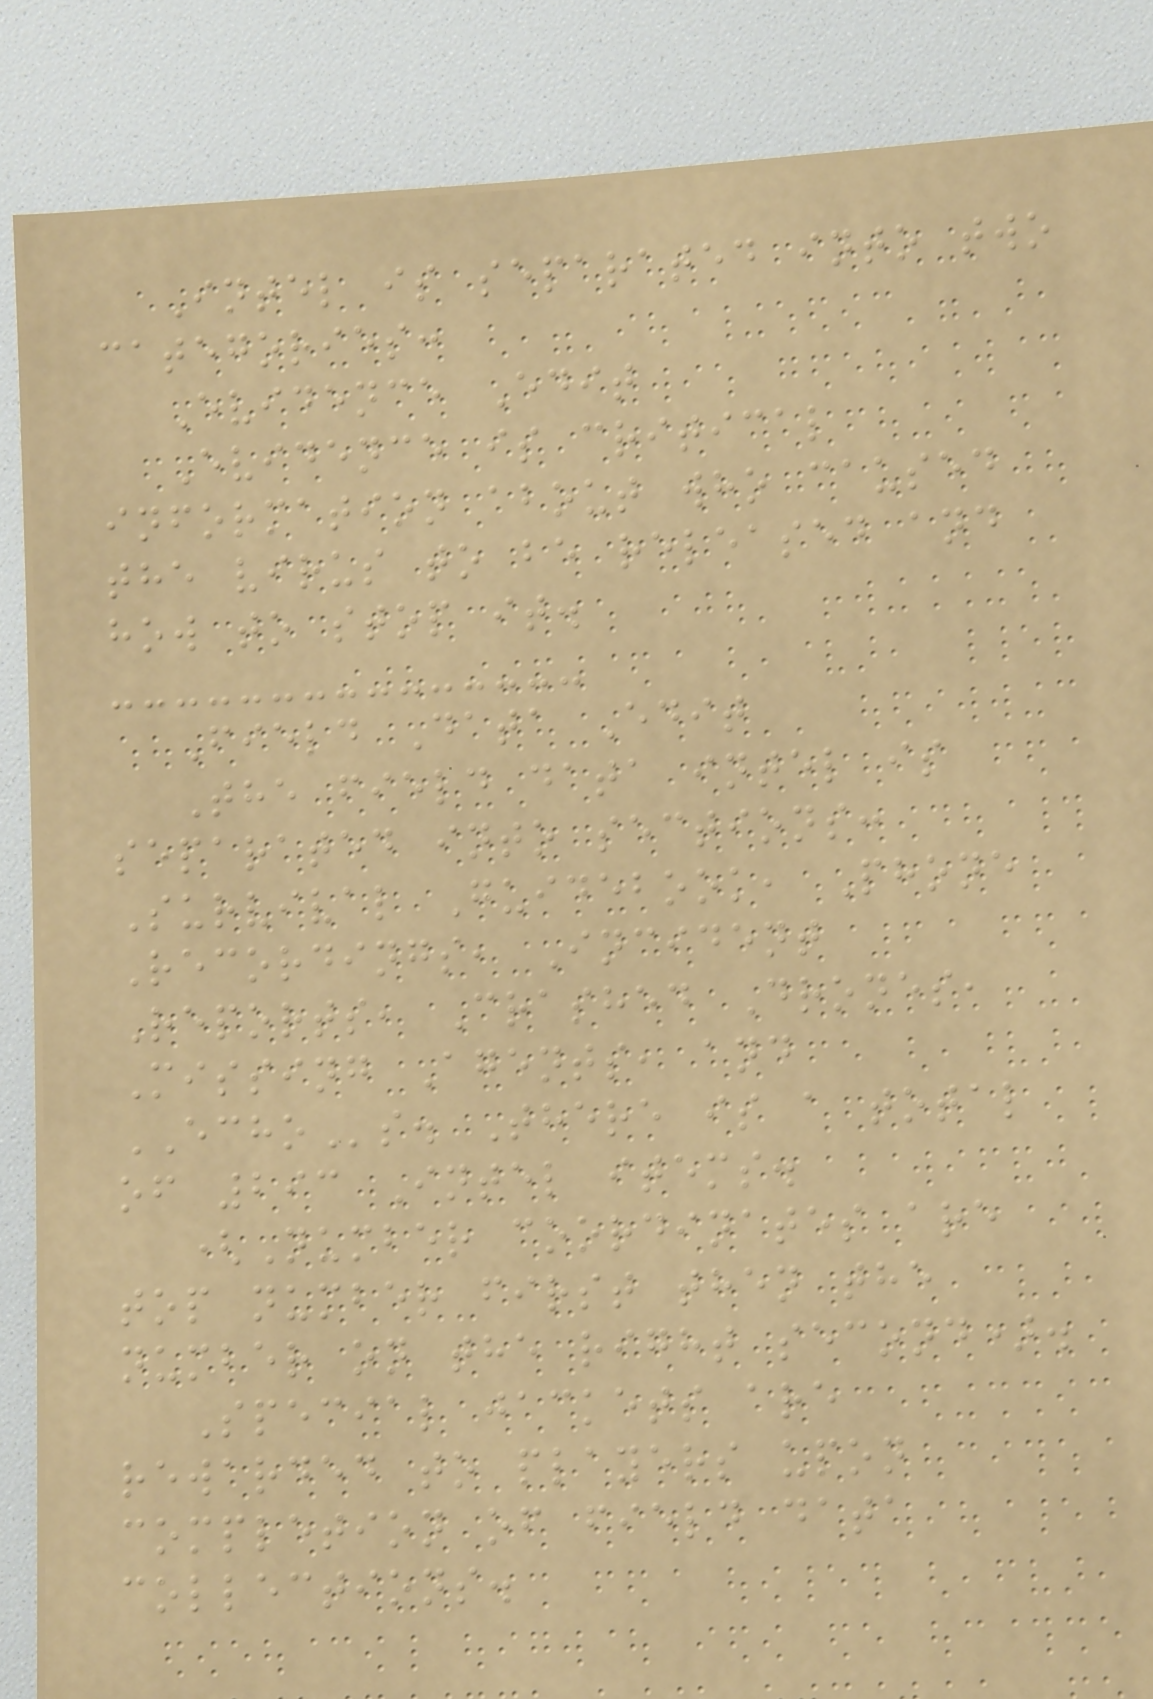Intel is separated into two
categories:
Evidence Edit
Evidence is critical
information about who caused
the virus to be released and
how to stop it.
Field Data Edit
The field data intel is
separated into sections:
Survival Guidebook, Phone
Recordings, Incident
Reports, Crashed Drones,
Missing Agents, and
ECHOs. There is a total
of 293 Intel items.
(Number coordinates are
top number first then the
number on the right second).
Special jackets are
rewarded to players upon
completion of field data
collections.
